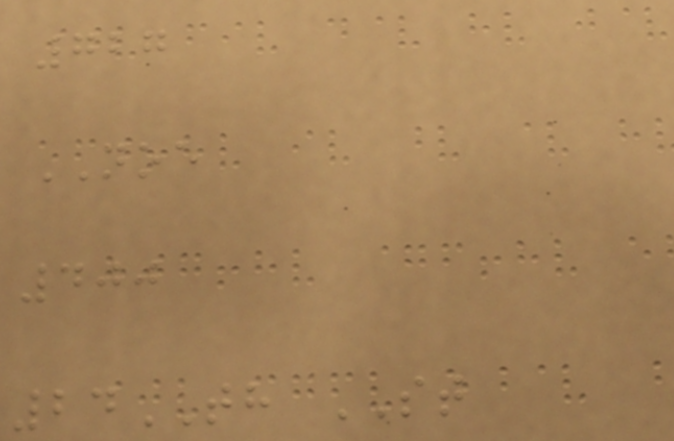727
NOE
400
24TH ST
